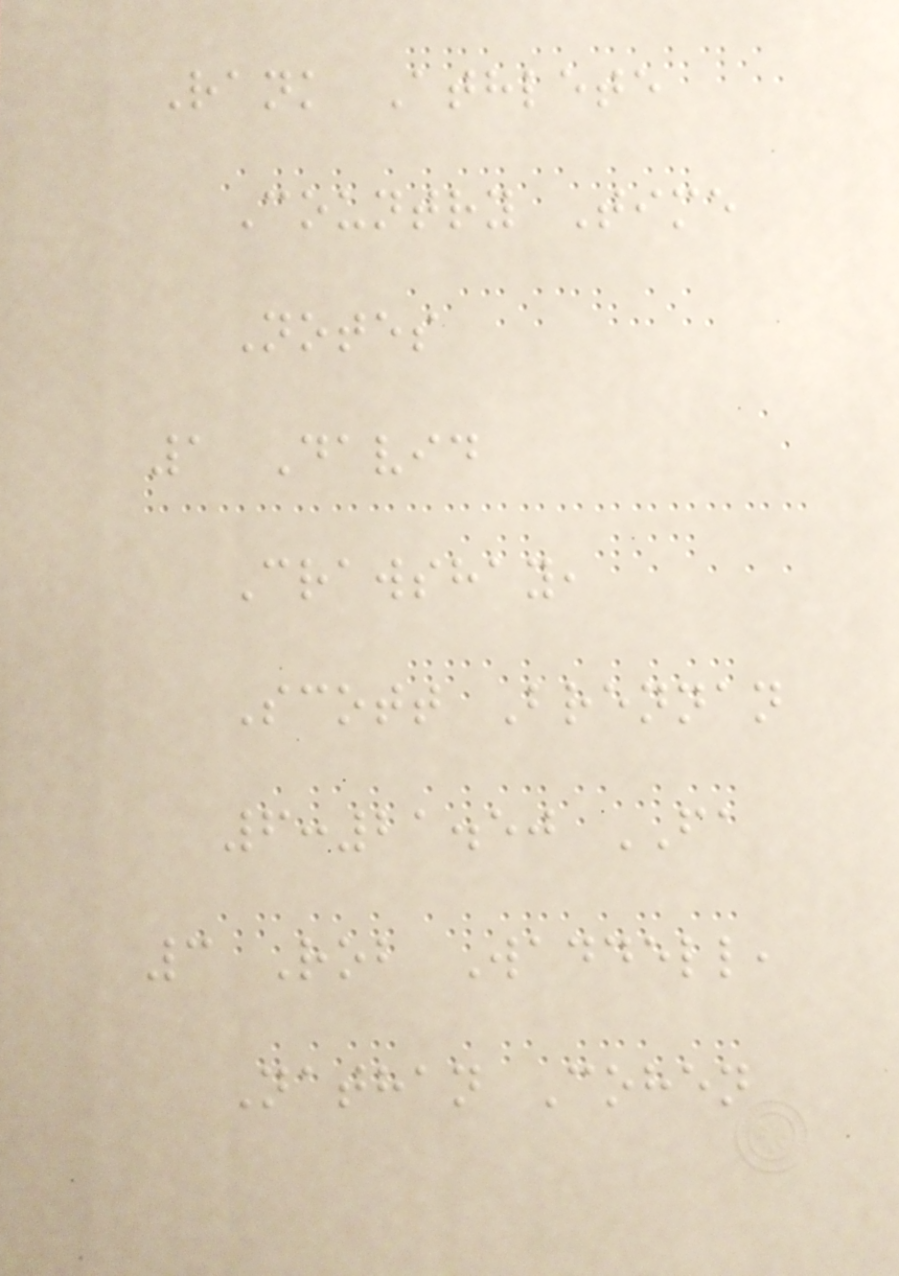Rank Athlete
Country Time
Notes
1 David
Crawshay,
Scott Brennan
6:21.50 FA
3 Rob Waddell,
Nathan Cohen
